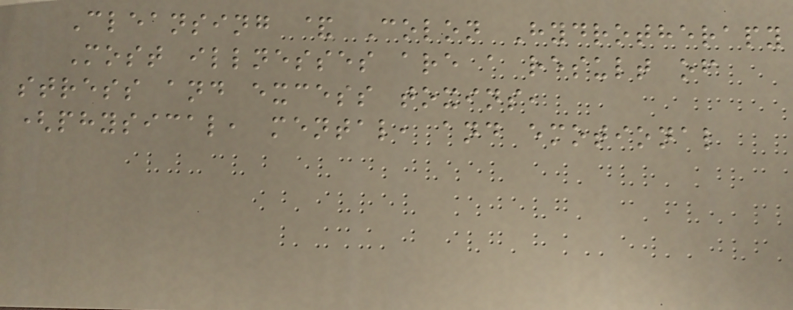Cleansing & Colon Hydrotherapy
Most illnesses are a result of
stress and excess toxins,
(physical, mental, and emotional
